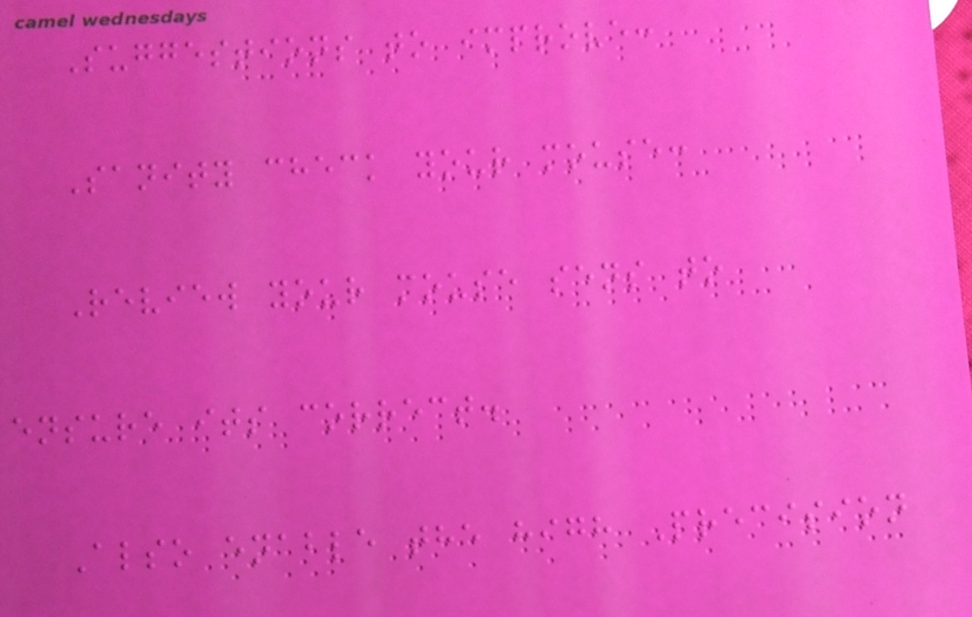Suggestions to improve:
Sanity check your mouse:
Review your mouse sens to
ensure its correct.
Also enable the high Precision
